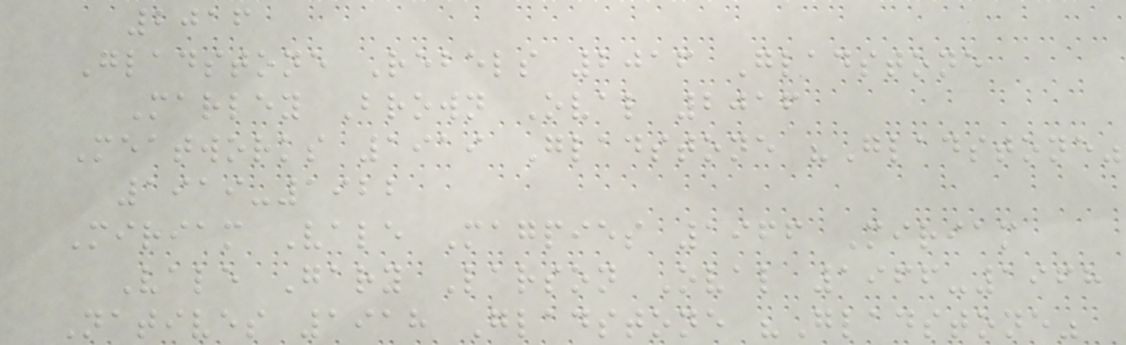2016
Gladstone Rebels 2016 Gladstone
Marley Brown Oval 2016
Meatworks 1919 Gladstone "Gladstone"
1919-1922
Miriam Vale Magpies 1966 Miriam
Vale Gary Larson Oval 1966-1968
Natives 1918 Gladstone "Gladstone"
